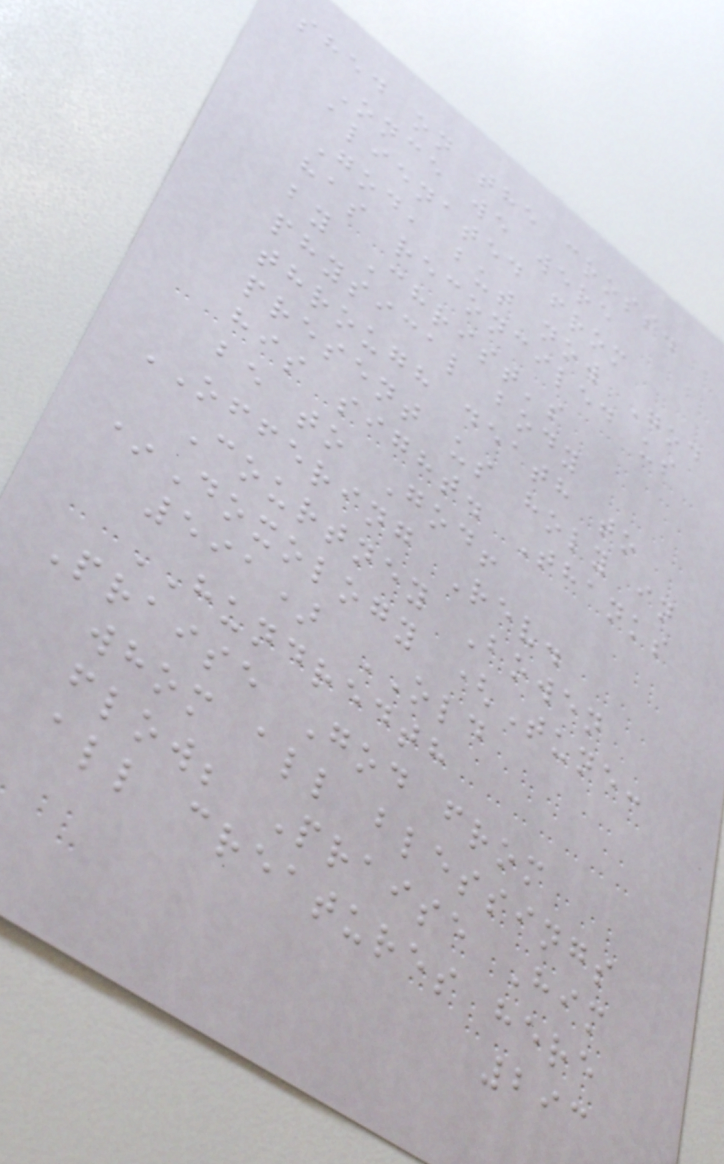shed on the cross.
Once we were
alienated from
God, but now God
has reconciled us
by Christ's
physical body
through death to
present us holy in
his sight. Thanks
be to God!
OFFERING Rev.
Courtney Bowen
*Doxology (Tune:
591) OLD
HUNDREDTH
Praise God from
whom all blessings
flow; Praise Him
all creatures here
293
